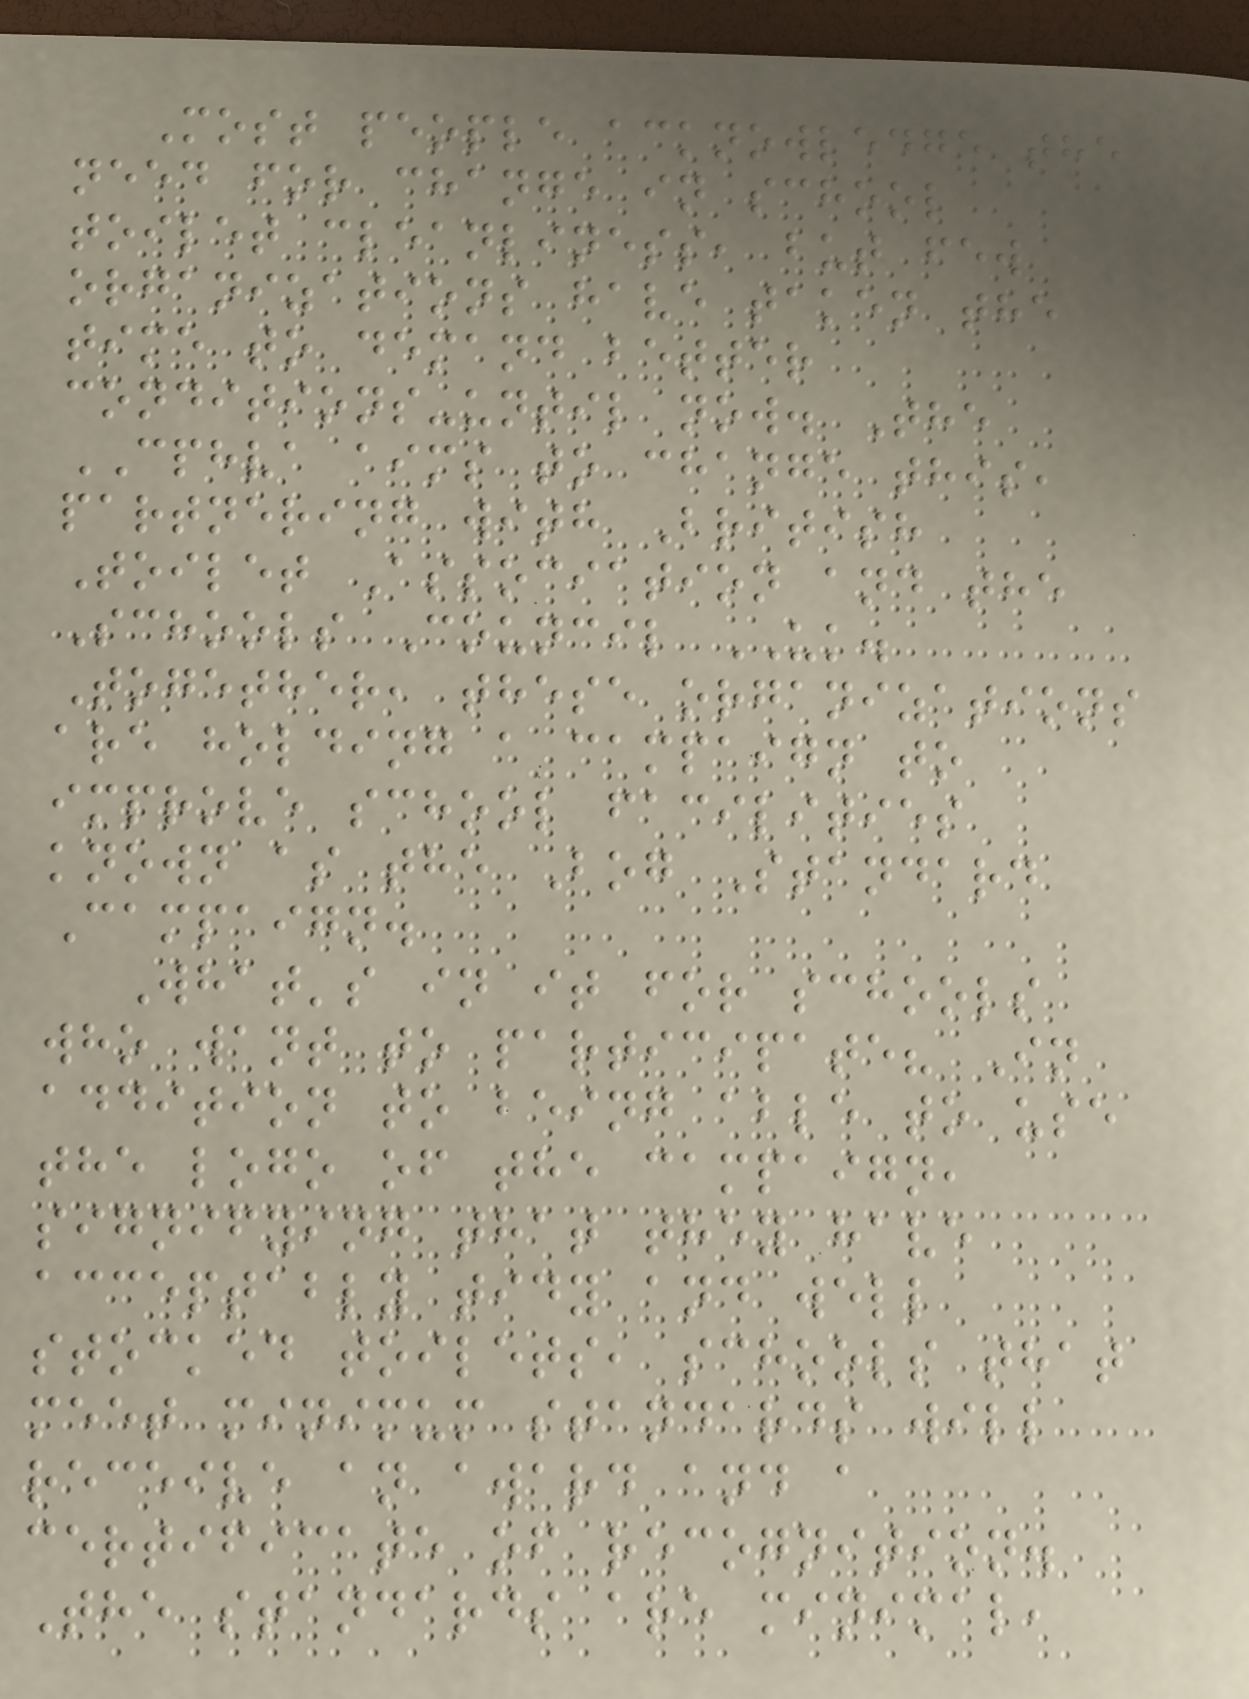Most people acknowledge the
need for change in school
toilet cleanliness, but few
organizations have taken the
time to demand better
conditions-until now. The
CPHVA aims to change this,
partnering with British
Toilet Association and the
Schools Council UK.
Together, these organizations
are holding a campaign to
improve school facilities
known as the Bog Standard
Campaign.
What's in it for schools
who want to participate? In
addition to being able to use
the logo of the campaign,
signifying that they have
acceptably tidy and well
stocked toilets, schools that
meet minimum standards will
receive an award and a
certificate of recognition.
The standards are minimal,
